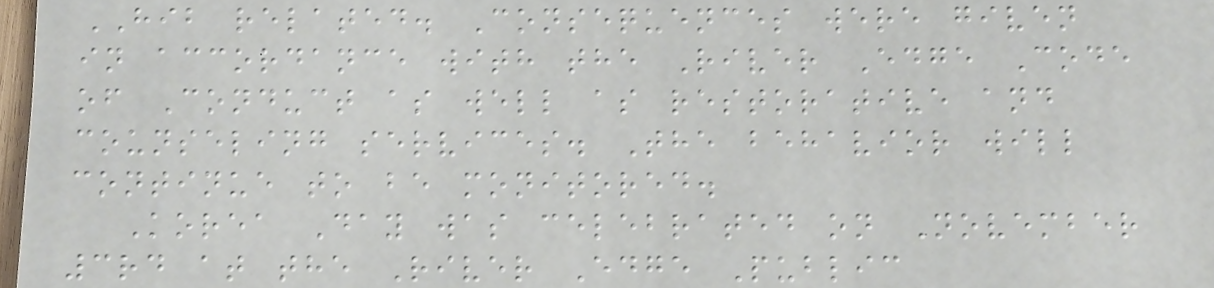HIB related. Consequences were given
in accordance with the River Edge Code
of Conduct as well as restorative and
counseling services. The behavior will
continue to be monitored.
Korea Day was celebrated on November
3rd at the River Edge Public
